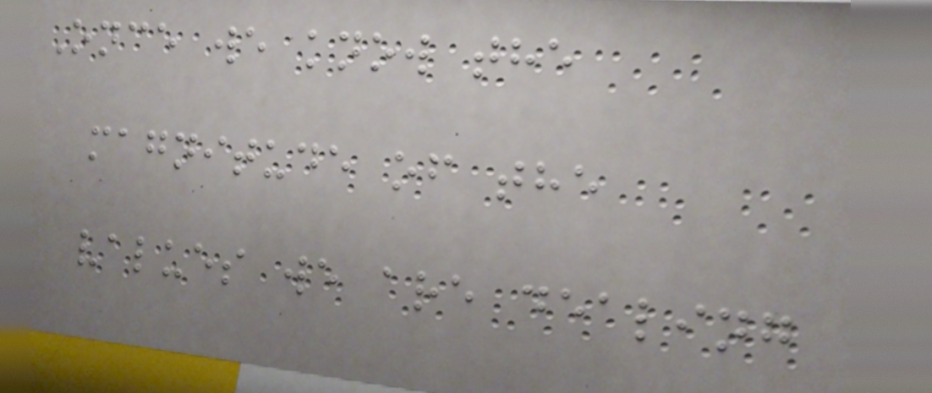Once we know the
magnitude of the
values we are dealing
